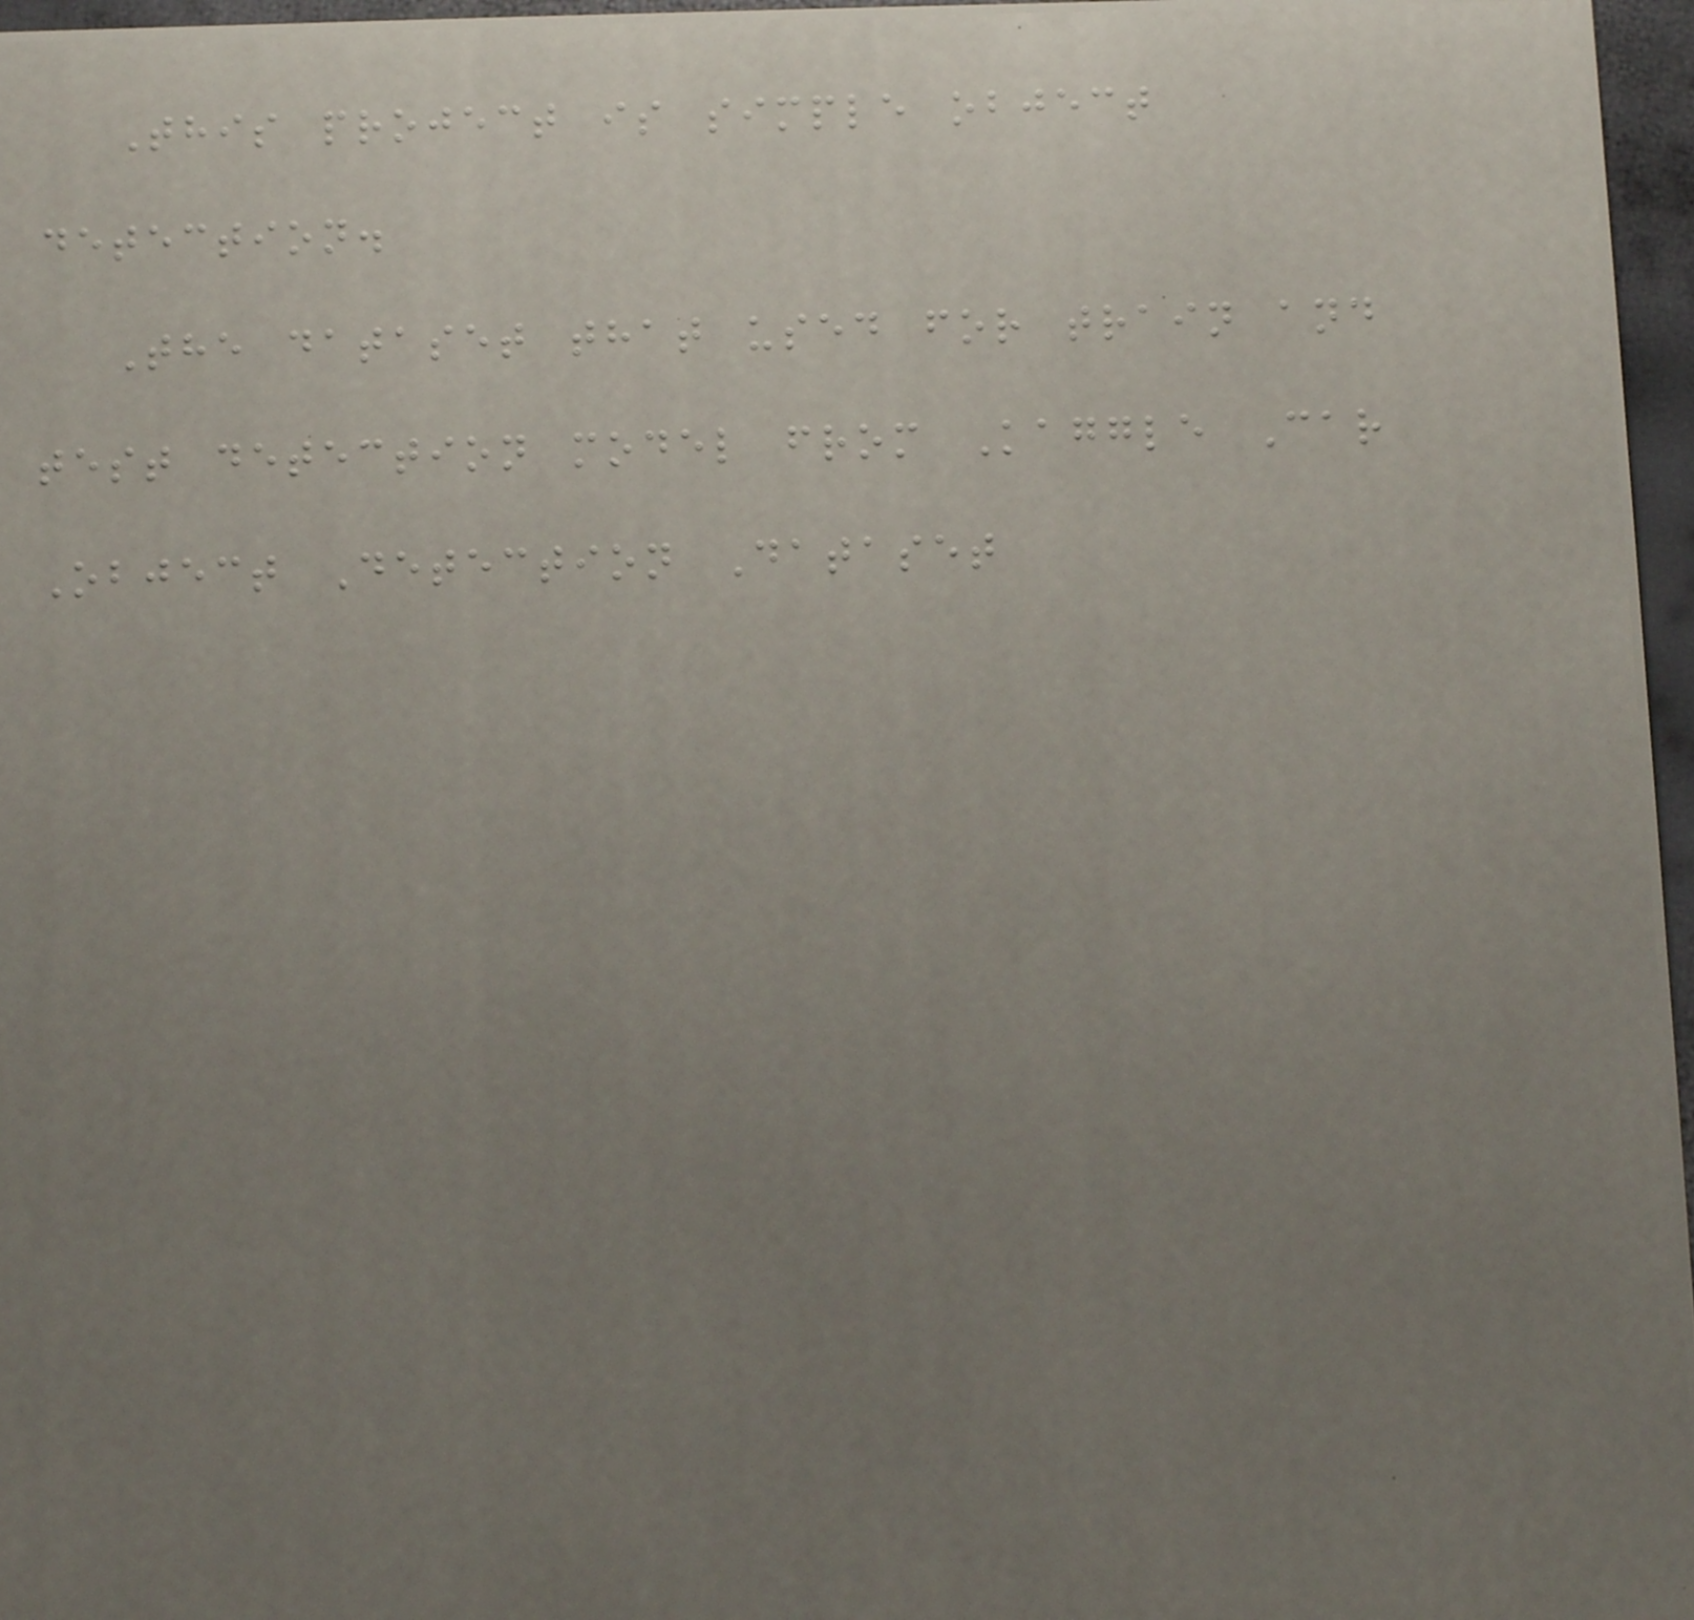This project is simple object
detection.
The dataset that used for train and
test detection model from Kaggle Car
Object Detection Dataset
